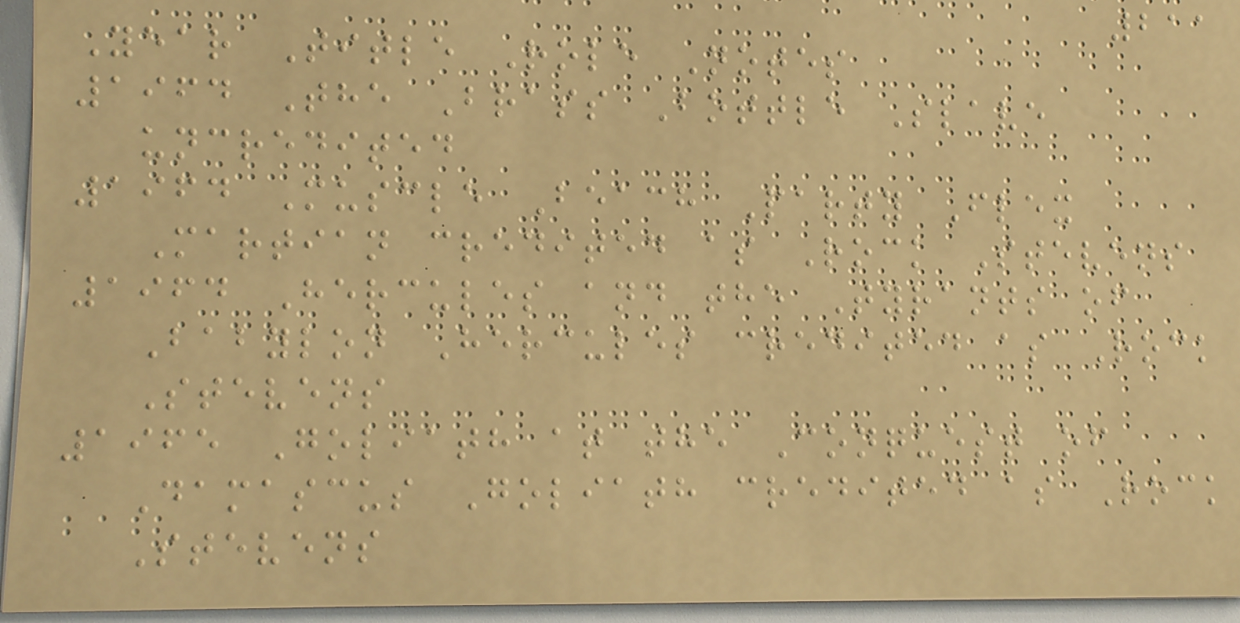211
Year Title Role Notes
1964 The Brass Bottle Slave
uncredited
1964 Muscle Beach Party Flex
Martian credited as Rock Stevens
1964 Hercules and the Tyrants of
Babylon Hercules credited as Rock
Stevens
1965 Goliath at the Conquest of
Damascus Goliath credited as Rock
Stevens
